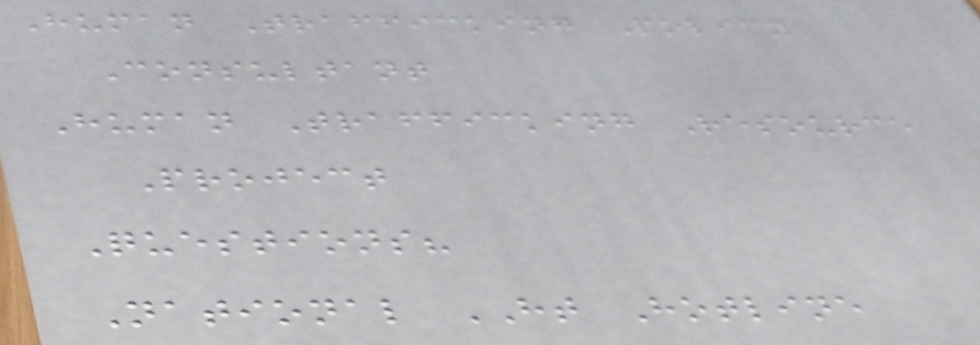Human Trafficking Policy
Consultant
Human Trafficking Resource
Project
Questions?
National HT Hotline
